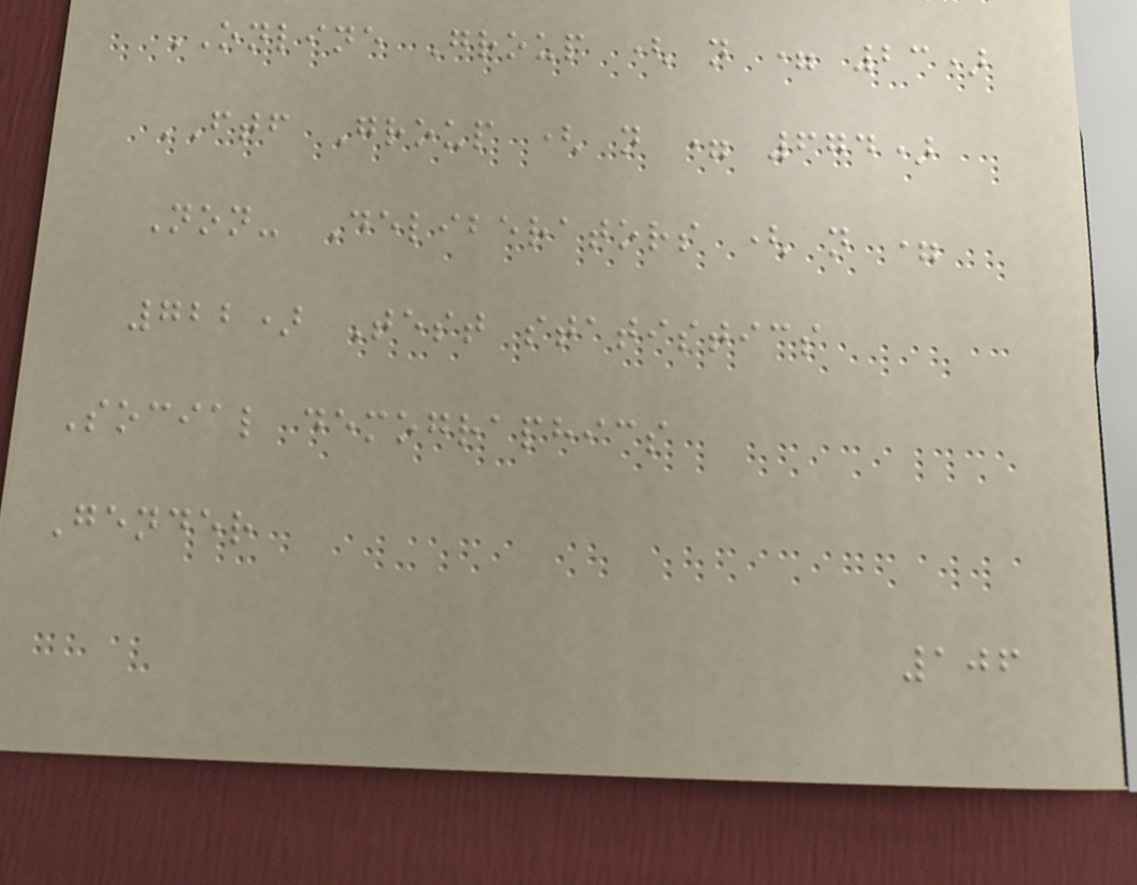ONLINE Group ( n = 23)
FTF Group ( n = 674)
Non- Deliberators ( n =
722) Test statistics
Social demographics
Gender
106
